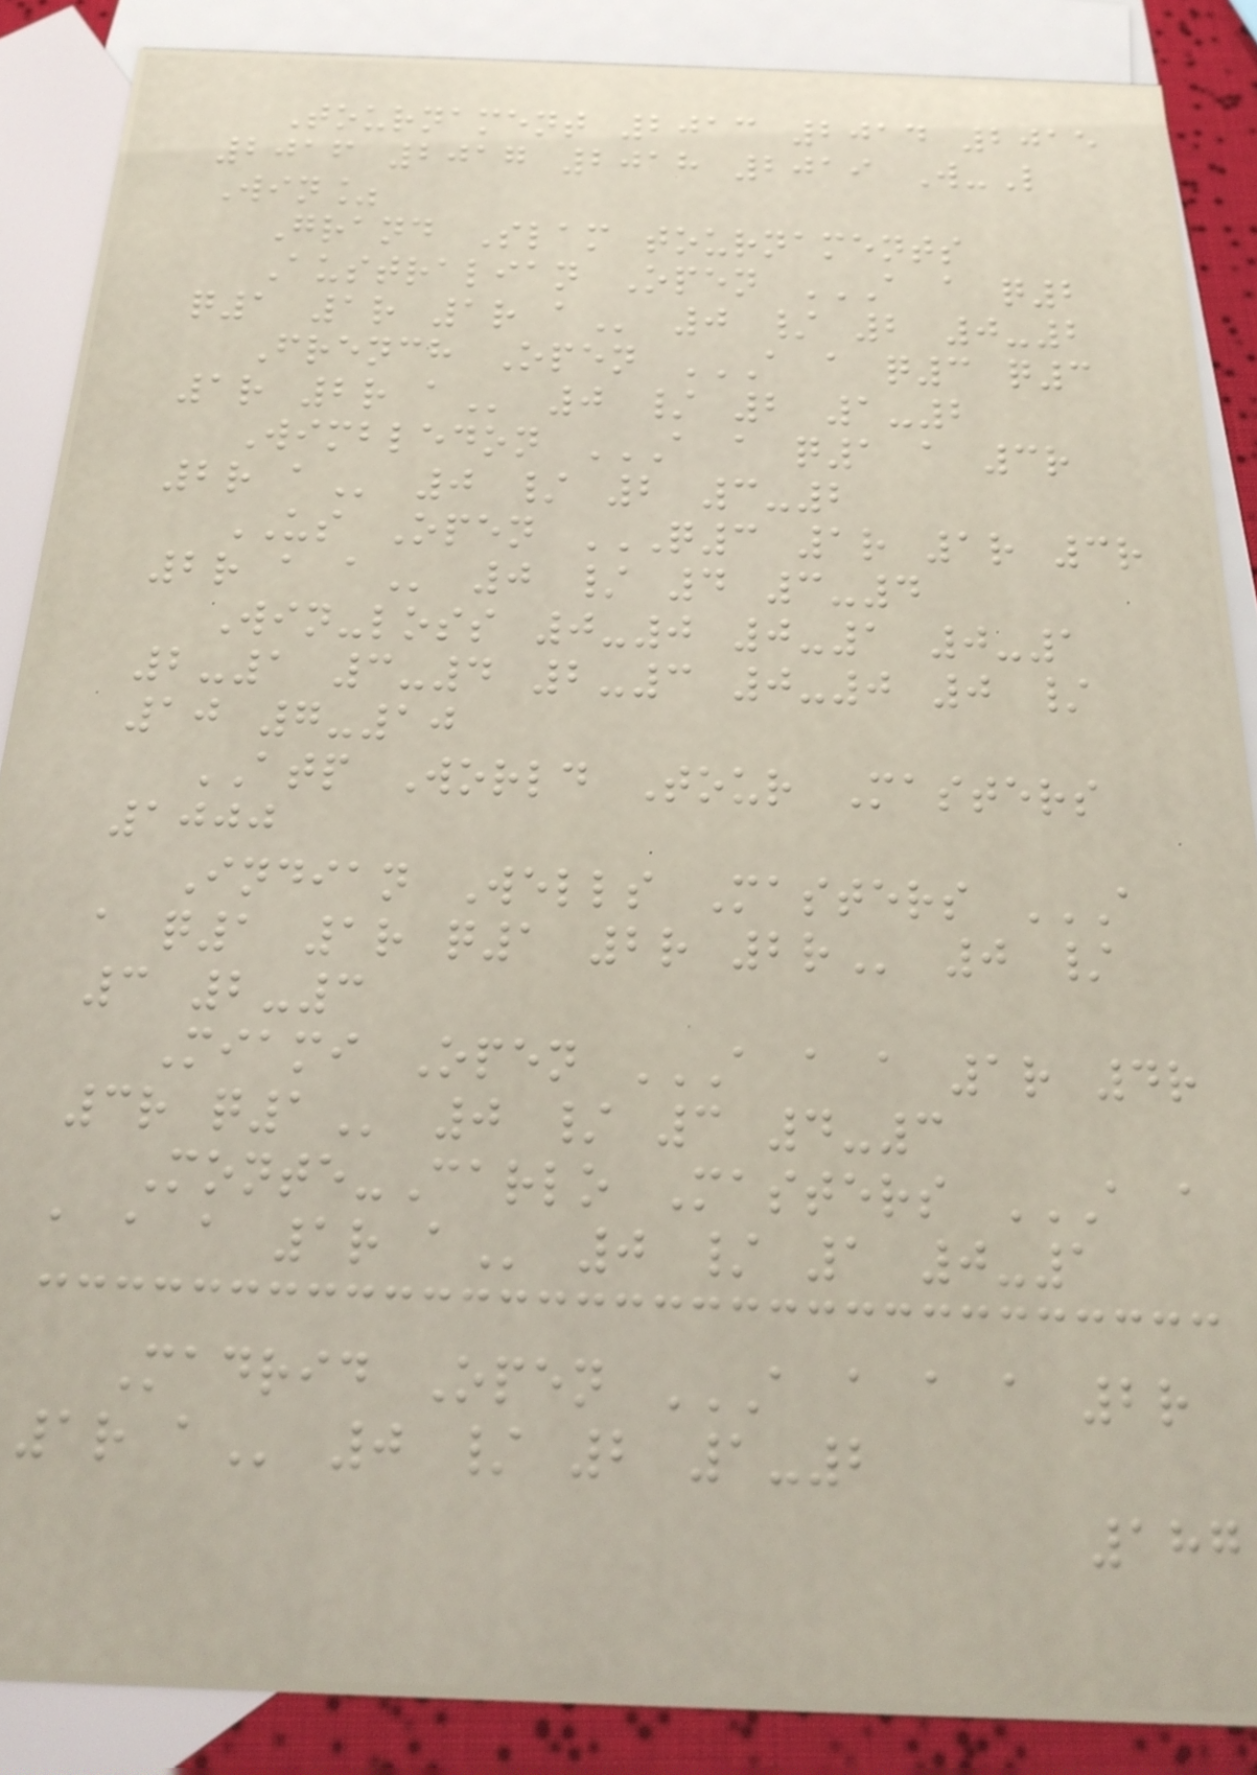Tournament 2013 2014 2015
2016 2017 2018 2019 W-L
Win%
Grand Slam tournaments
Australian Open A A Q2
Q1 1R 1R A 0 / 2 0-2
French Open A A Q3 Q3
1R 2R A 0 / 2 1-2
Wimbledon A A Q1 A 3R
2R A 0 / 2 3-2
US Open Q3 1R 1R 3R
2R A A 0 / 4 3-4
Win-loss 0-0 0-1 0-1
2-1 3-4 2-3 0-0 0 /
10 7-10
ATP World Tour Masters
1000
Indian Wells Masters A
A Q1 1R Q1 2R 2R 0 /
3 2-3
Miami Open A A A 1R 4R
3R Q1 0 / 3 4-3
Monte-Carlo Masters A A
A A A 1R A 0 / 1 0-1
Madrid Open A A A A 2R
1R A 0 / 2 1-2
187
